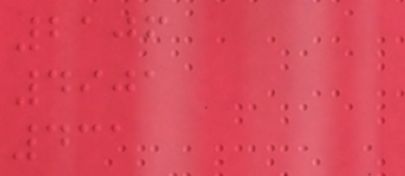2106
4901
431
